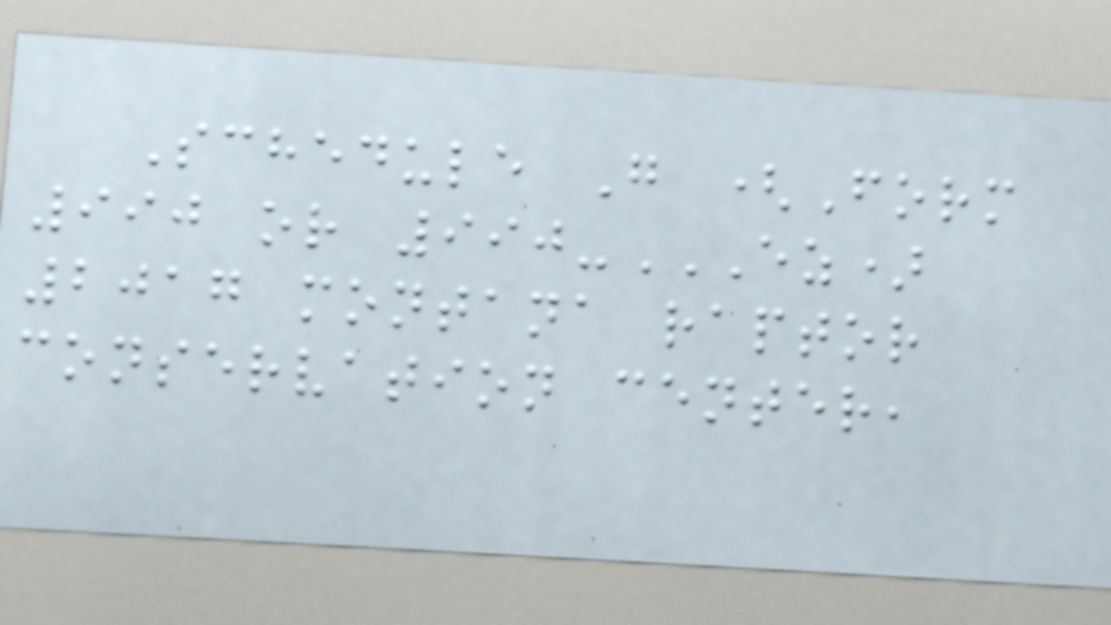Schedule G (Form
990 or 990-EZ)
2017 MONTANA RAPTOR
CONSERVATION CENTER,
